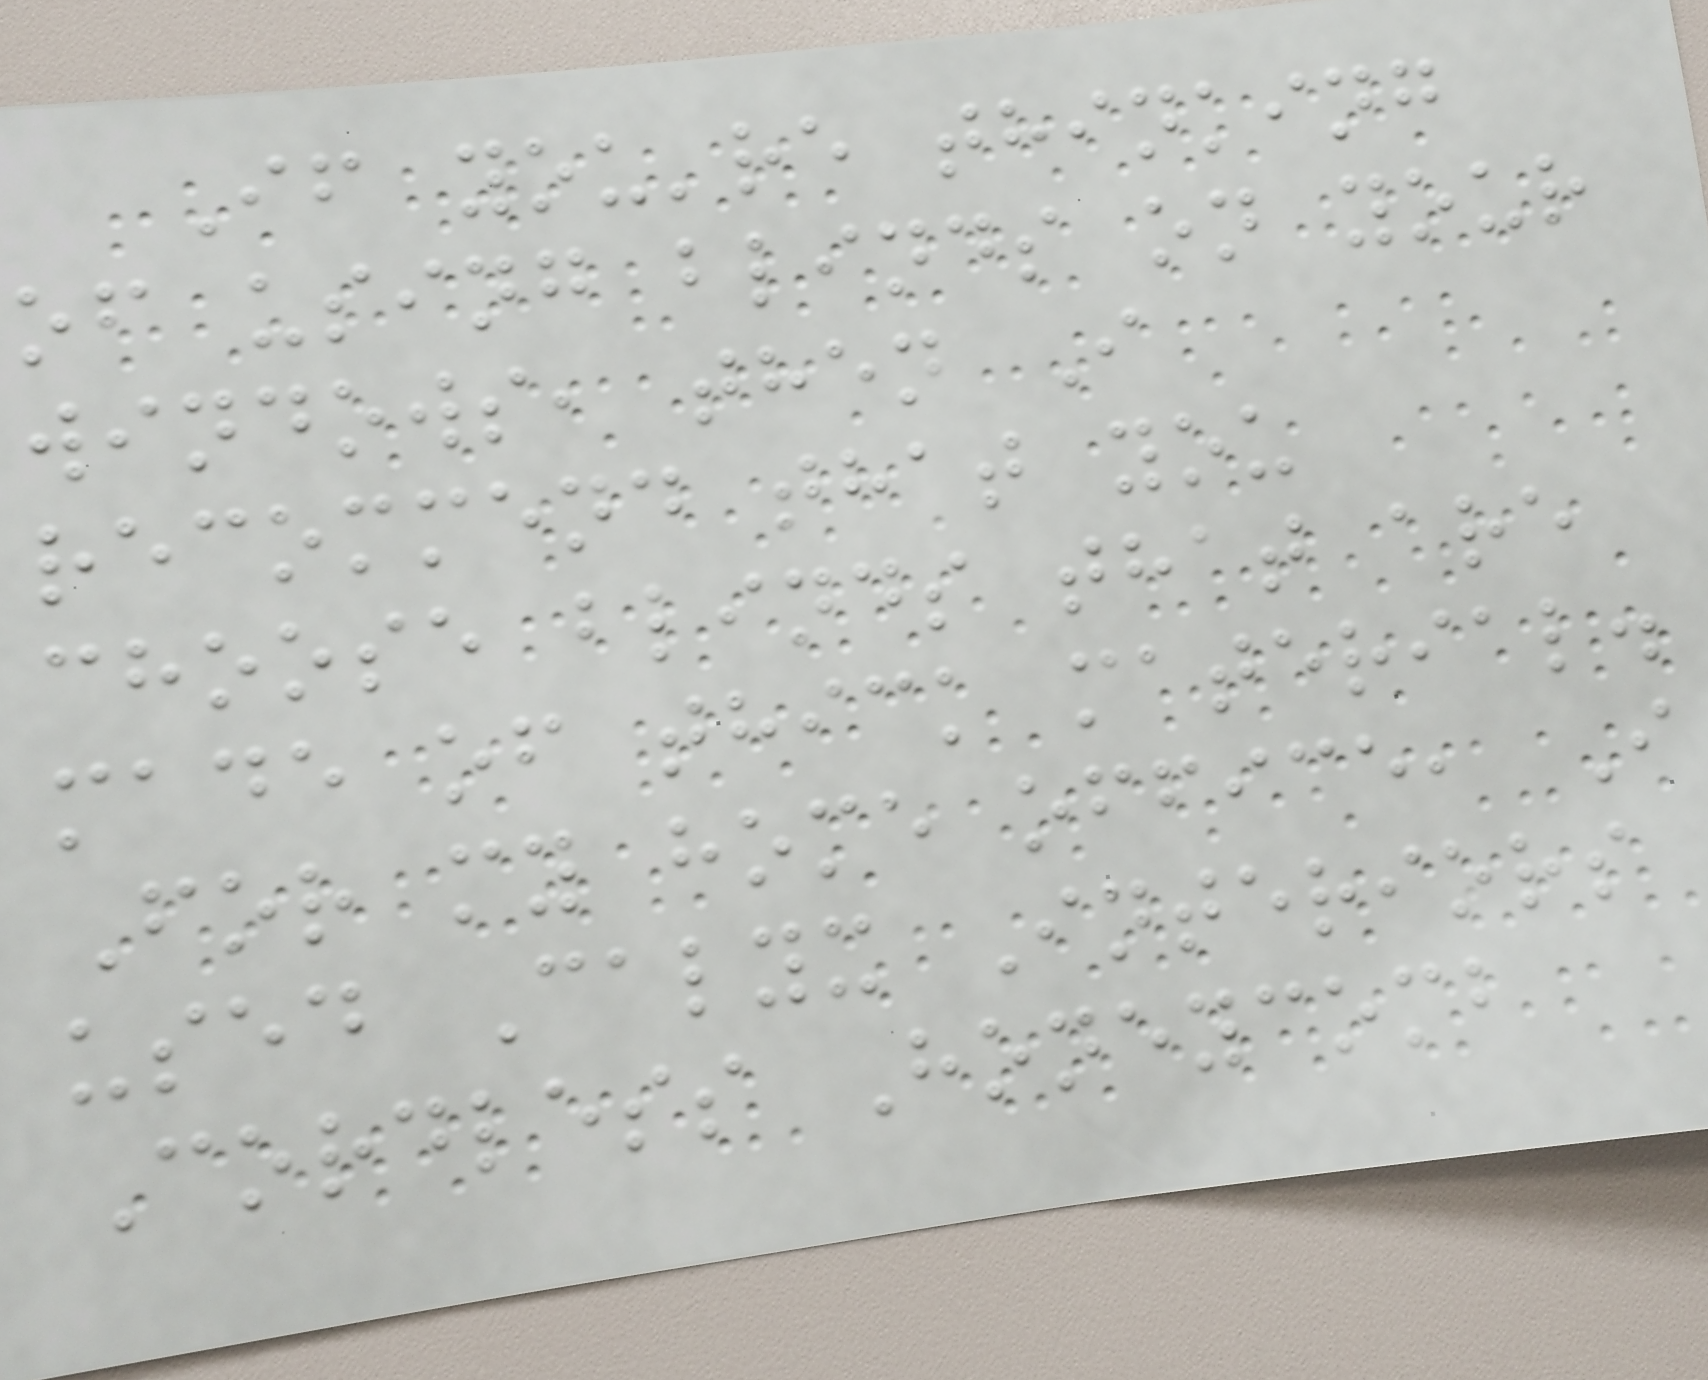If you're thinking
of using blinds on your
windows, then I
recommend that you
choose blinds that are
made of thick material.
For my home office, I
used Calyx Interiors
Cordless Honeycomb
